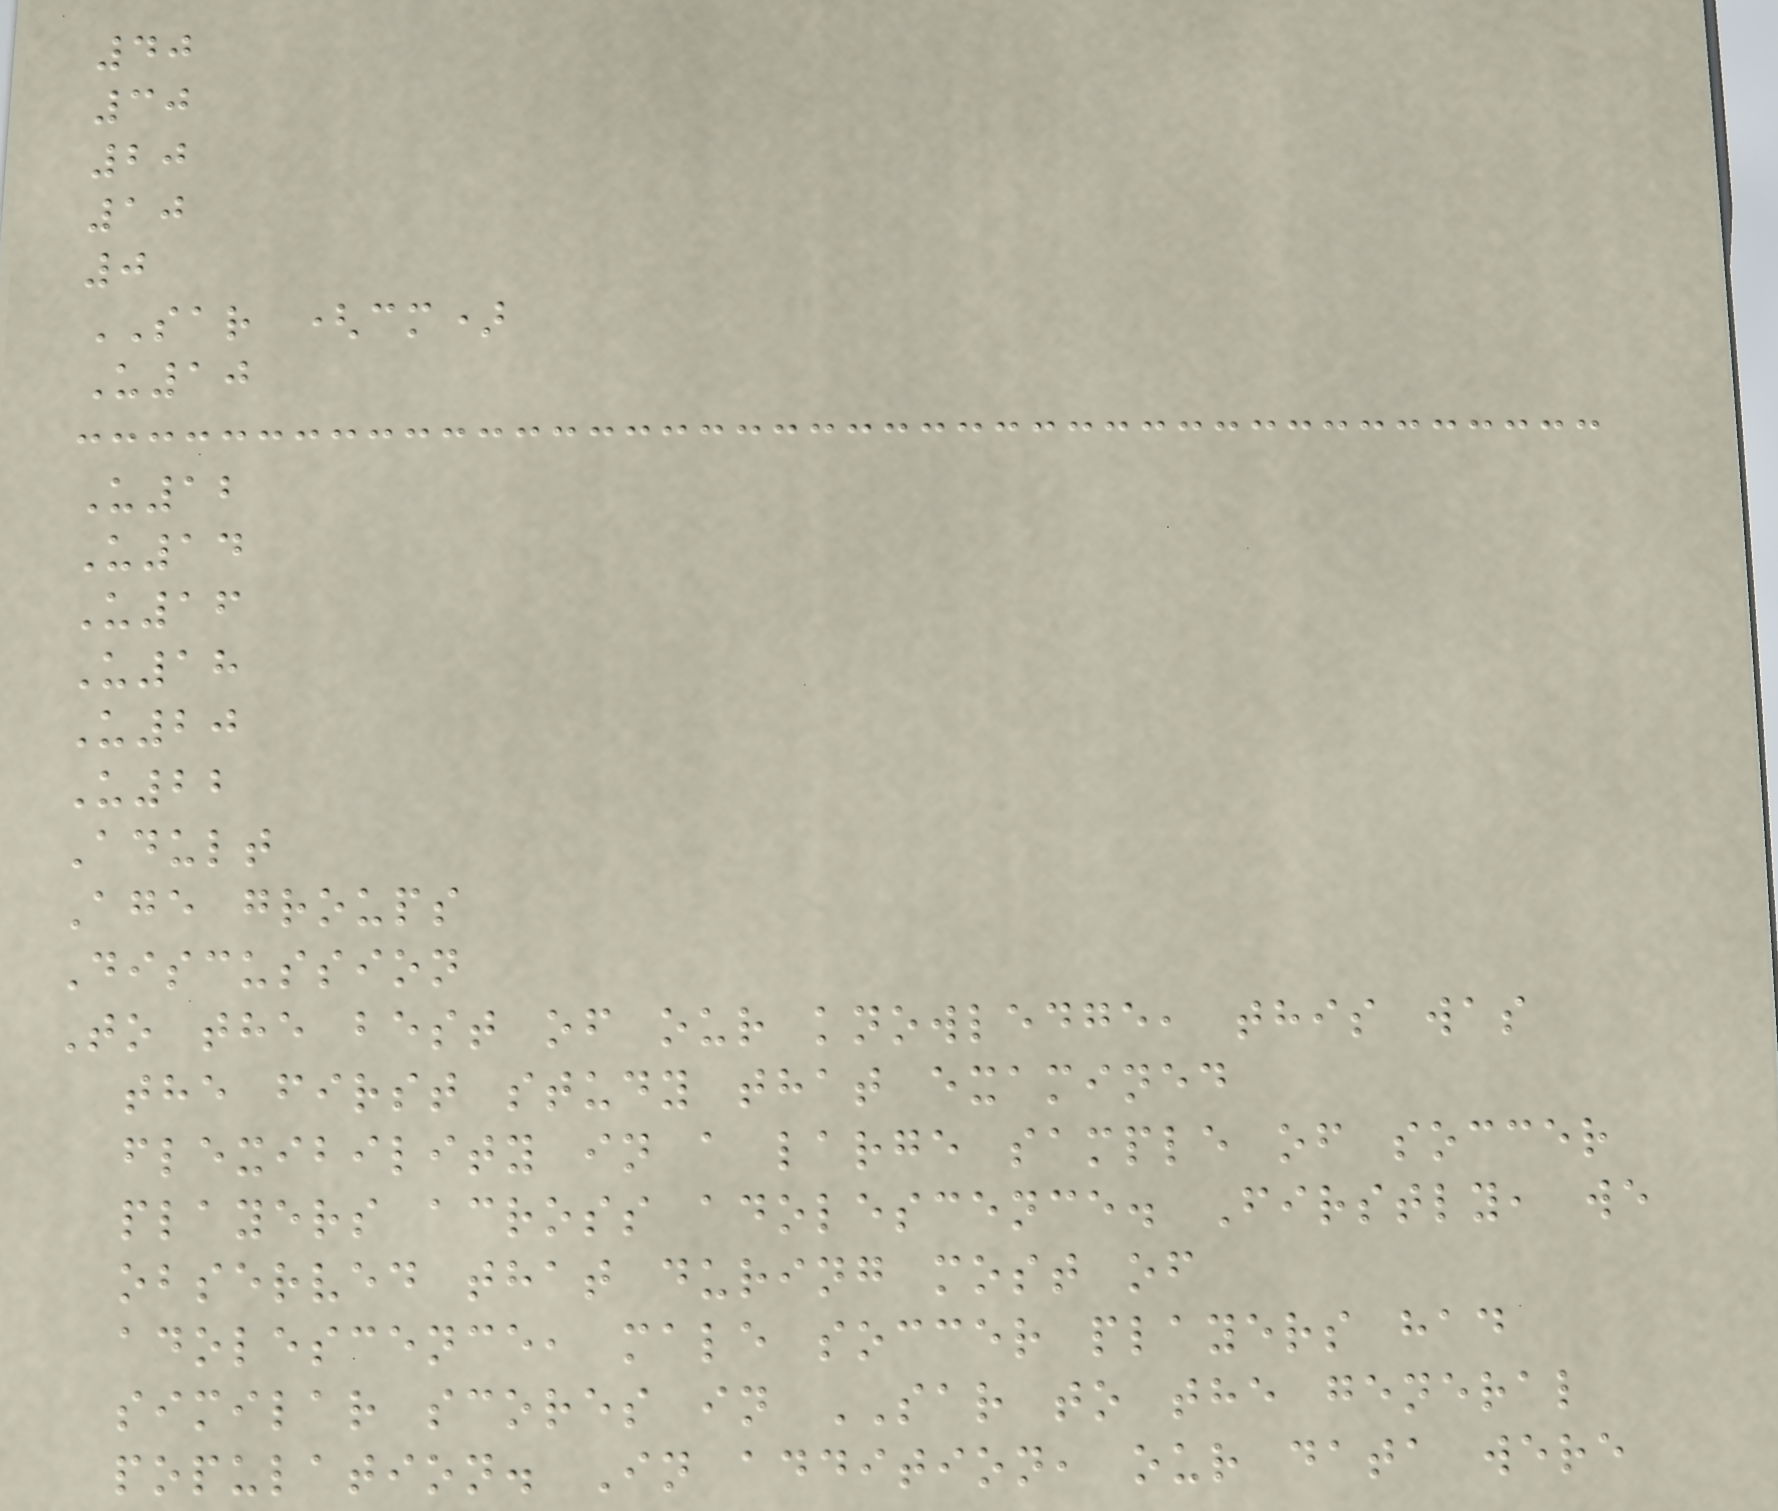40
30
20
10
0
SAR (cm)
U10
U12
U14
U16
U18
U20
U22
Adult
Age groups
Discussion
To the best of our knowledge, this was
the first study that examined
flexibility in a large sample of soccer
players across adolescence. Firstly, we
observed that during most of
adolescence, male soccer players had
similar scores in SAR to the general
population. In addition, our data were
